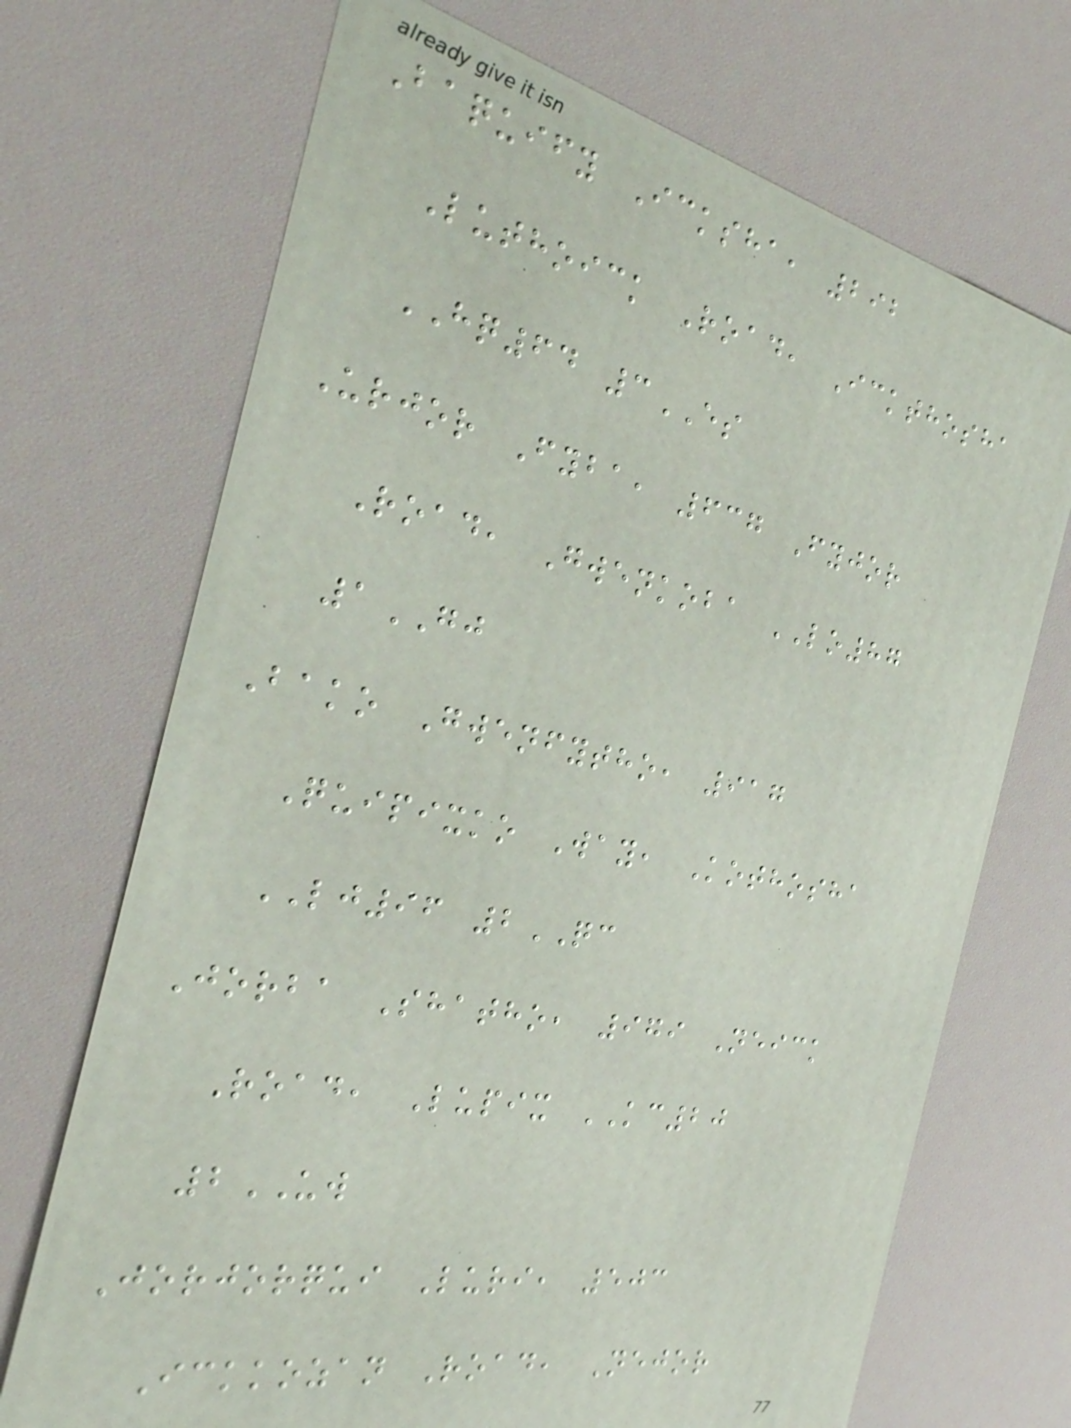Baquify Icksha, 292
Luthoick Road, Ickthosha
HQ64 3ES
Urjor Fyba, 637 Fyjor
Road, Gwenkoba LO87
1GJ
Bako Gwenfytho, 917
Quipixko Way, Kothosha
LJ96 2QC
Jorba Shatho, 979 Neick
Road, Lupix KC20
2UW
Jorjorqui Luri, 503
Ickkozan Road, Nejor
